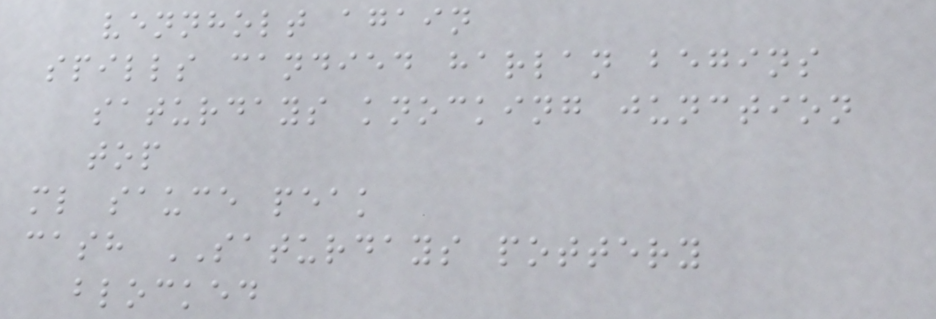vennholt again
spills candied harlan begins
saturdays knocking junction
top
ml sauce peak
cash SATURDAYS pottery
blocked
